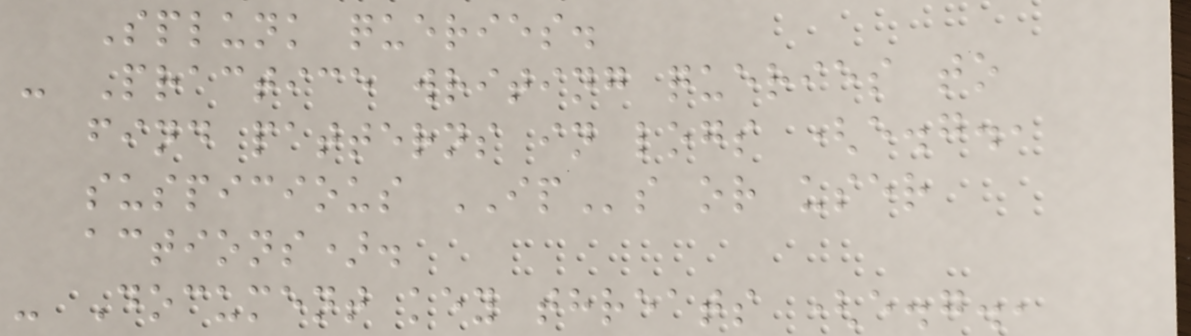Splunk queries.
- Practice writing queries to
find patterns in logs (e.g.,
suspicious IPs or user
actions).
- Document key threats (e.g.,
